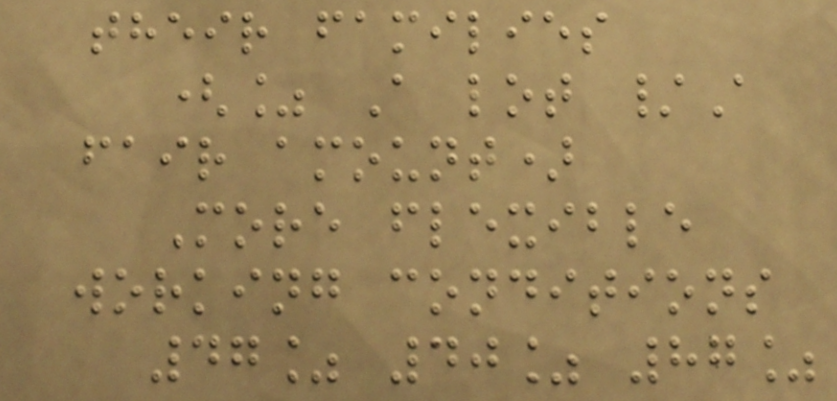their families
(% A lot /A
fair amount)
More flexible
working conditions
47% 40% 87%
